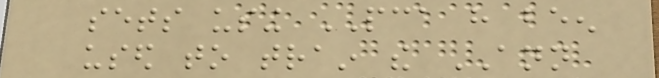sets using PCA have been
used to train the ANN
